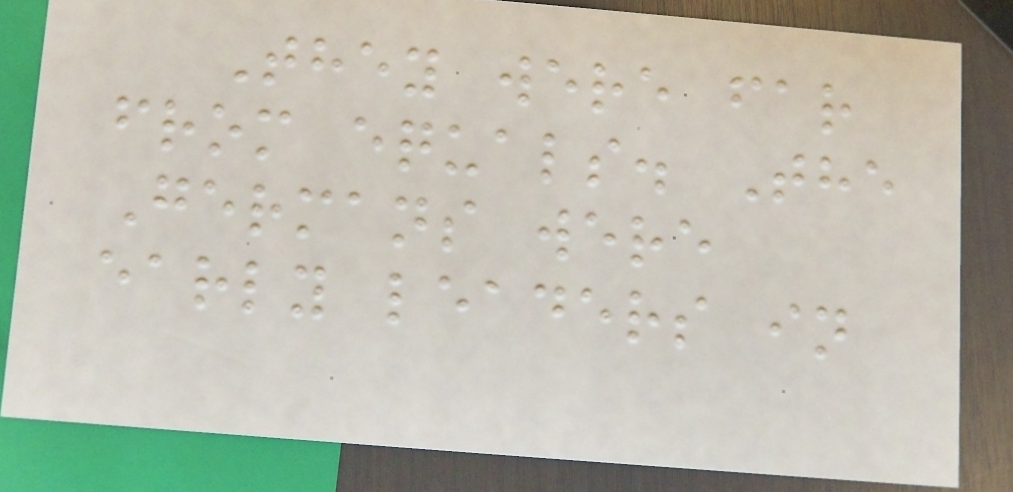They were far
from equals. The
Germans were
early leaders in
